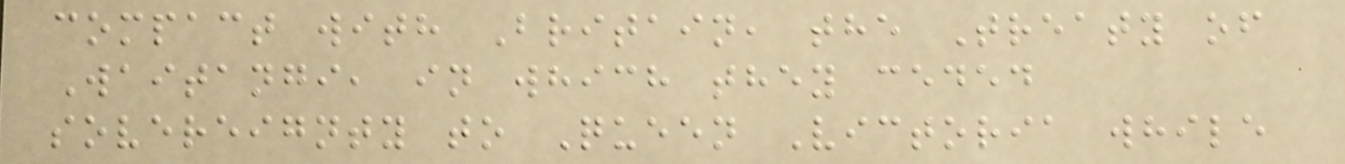compact with Britain, the Treaty of
Waitangi, in which they ceded
sovereignty to Queen Victoria while
